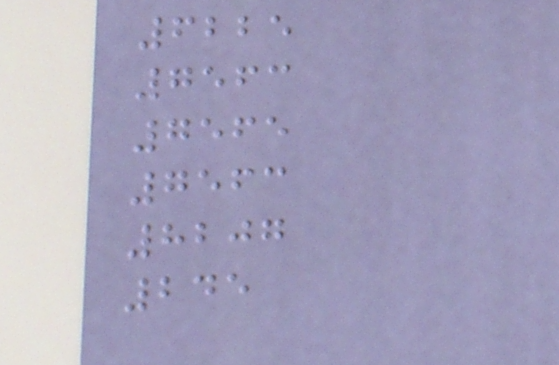6225
7563
7565
7563
8207
245
